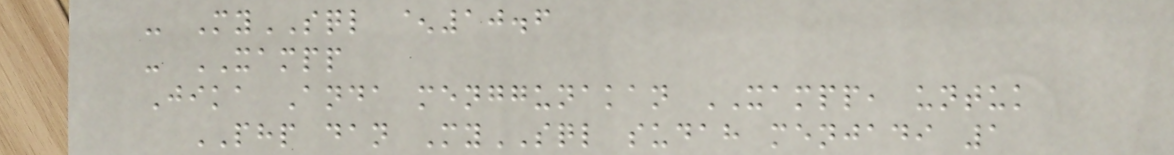- MySQL ^10.6
- XAMPP
Jika Anda menggunakan XAMPP, untuk
PHP dan MySQL sudah menjadi 1
